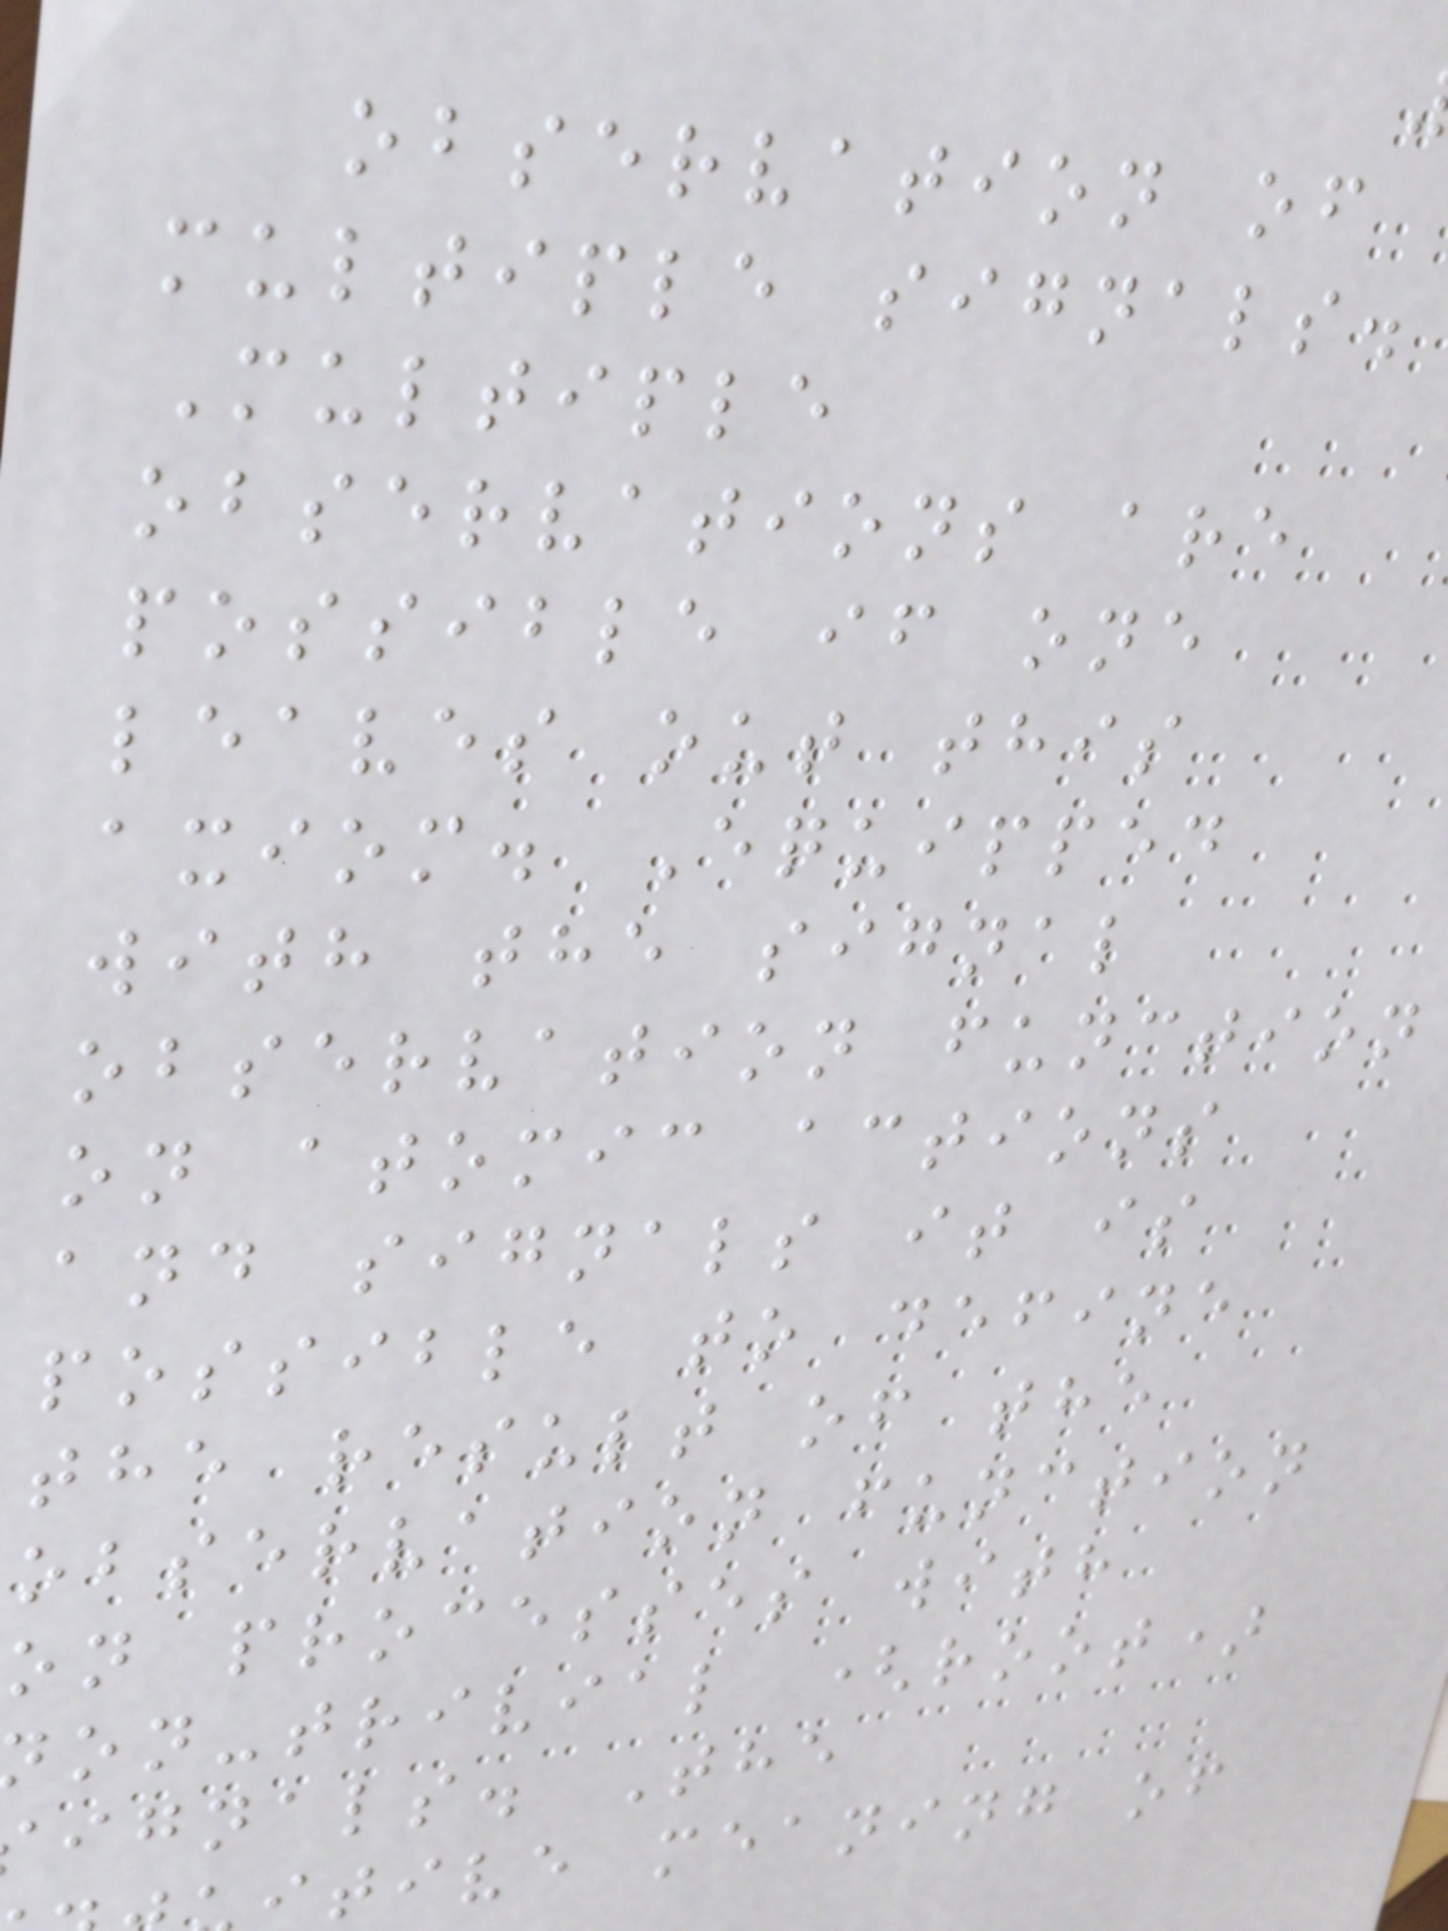observation of
multiple signals.
Multiple
observations are
possible if one
leaves out this
axiom. Equipped
with the signal
observation function
on atomic actions
and signals it is
possible to define
the result of the
observation function
on processes with
on-trivial (root)
ignals. The
tive meaning of
